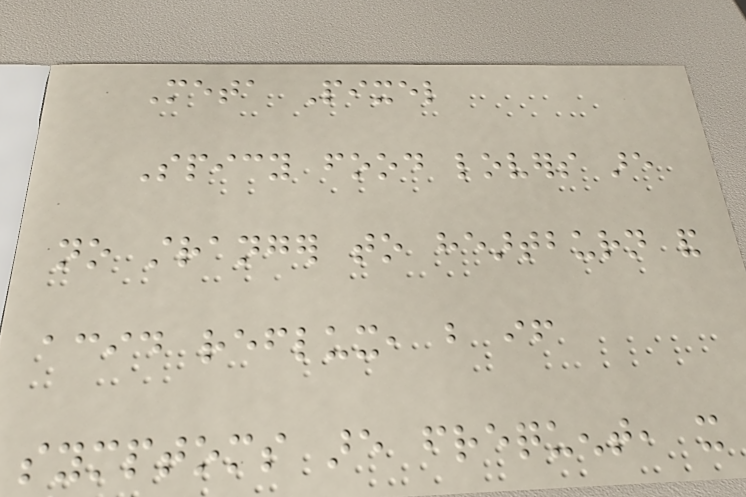Meta Pixel
Spicy food lovers are
no stranger to heartburn and
acid reflux, but if
symptoms are frequent, it
